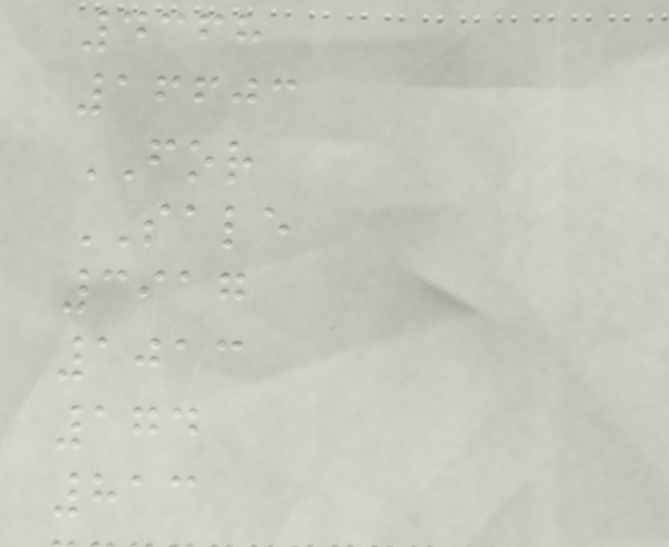4368
16603
FOR
SALE
3917
1013
174
813
